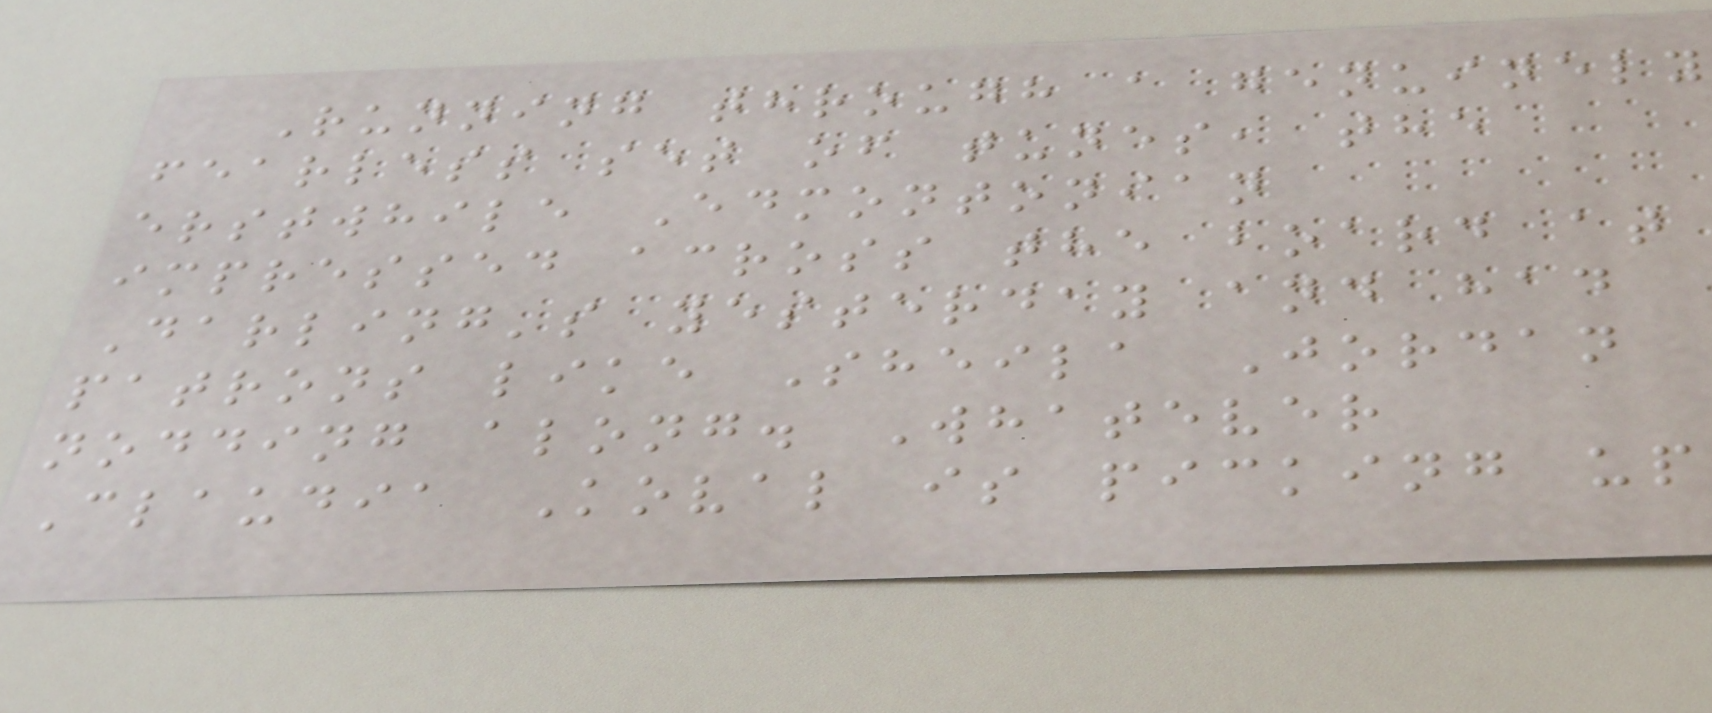Running through a genuinely
fearless set of tunes, the
erstwhile Edmontonian
impressed across the board at
Darling's yesterday and had
patrons like Sheila Jordan
nodding along. Whatever
Claudia Koval is picking up
